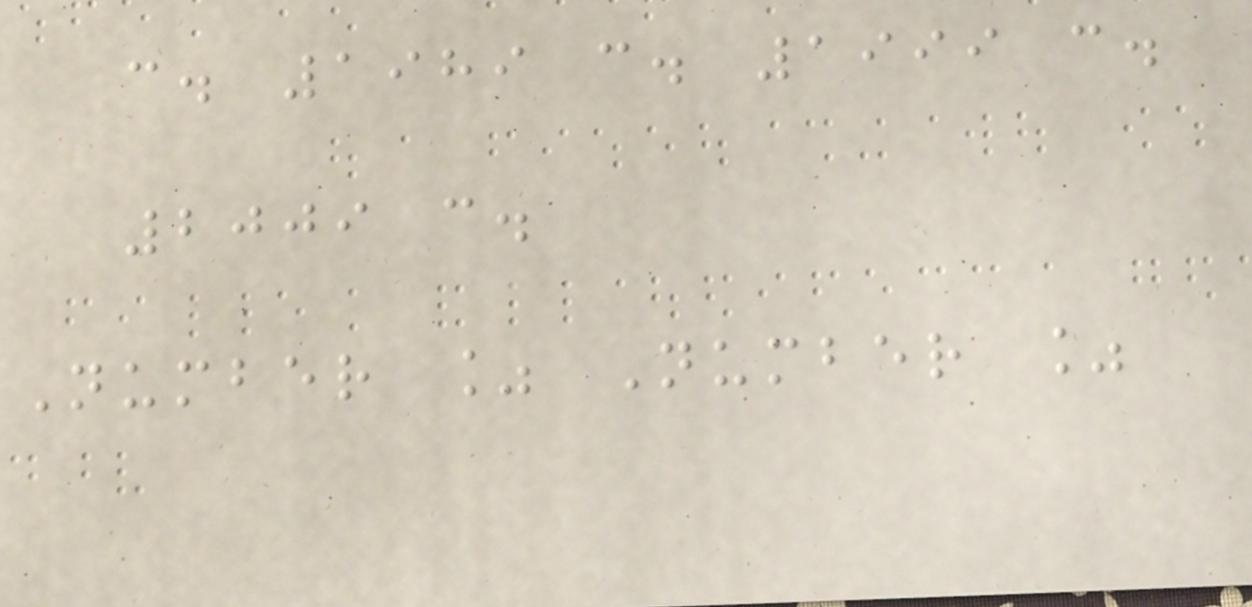c. 1989 c. 1999 c.
2009 c.
Number % Number %
